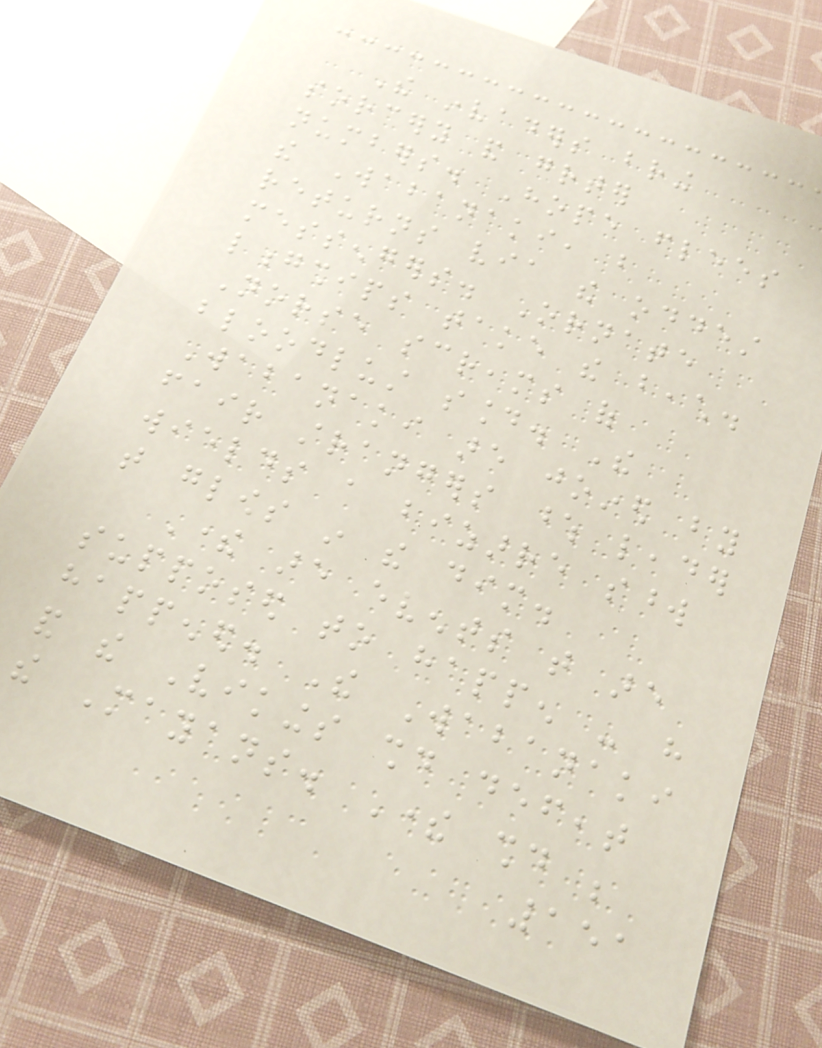The invaders bring
sorcery and greater
numbers. Hope flees
the Wabanaki, but
returns via the oddest
messengers. Ornate
longships take the beach.
Norse screams of
bloodlust sound. The
Wabanaki are joined by
fair strangers whose leader
wields a bizarre sword
that glows in the dim.
There are events that are
supposed to happen - have
happened. The Wabanaki
and the Vikings should defeat
the Mayans. There should be
151
